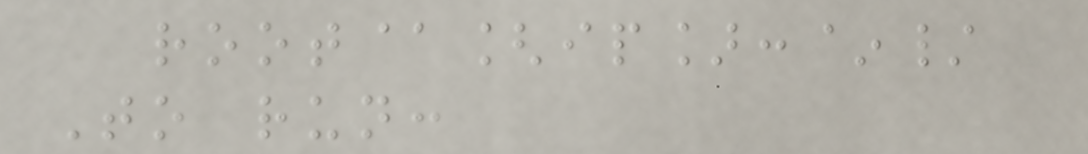root@[ip]:~/
To run:
